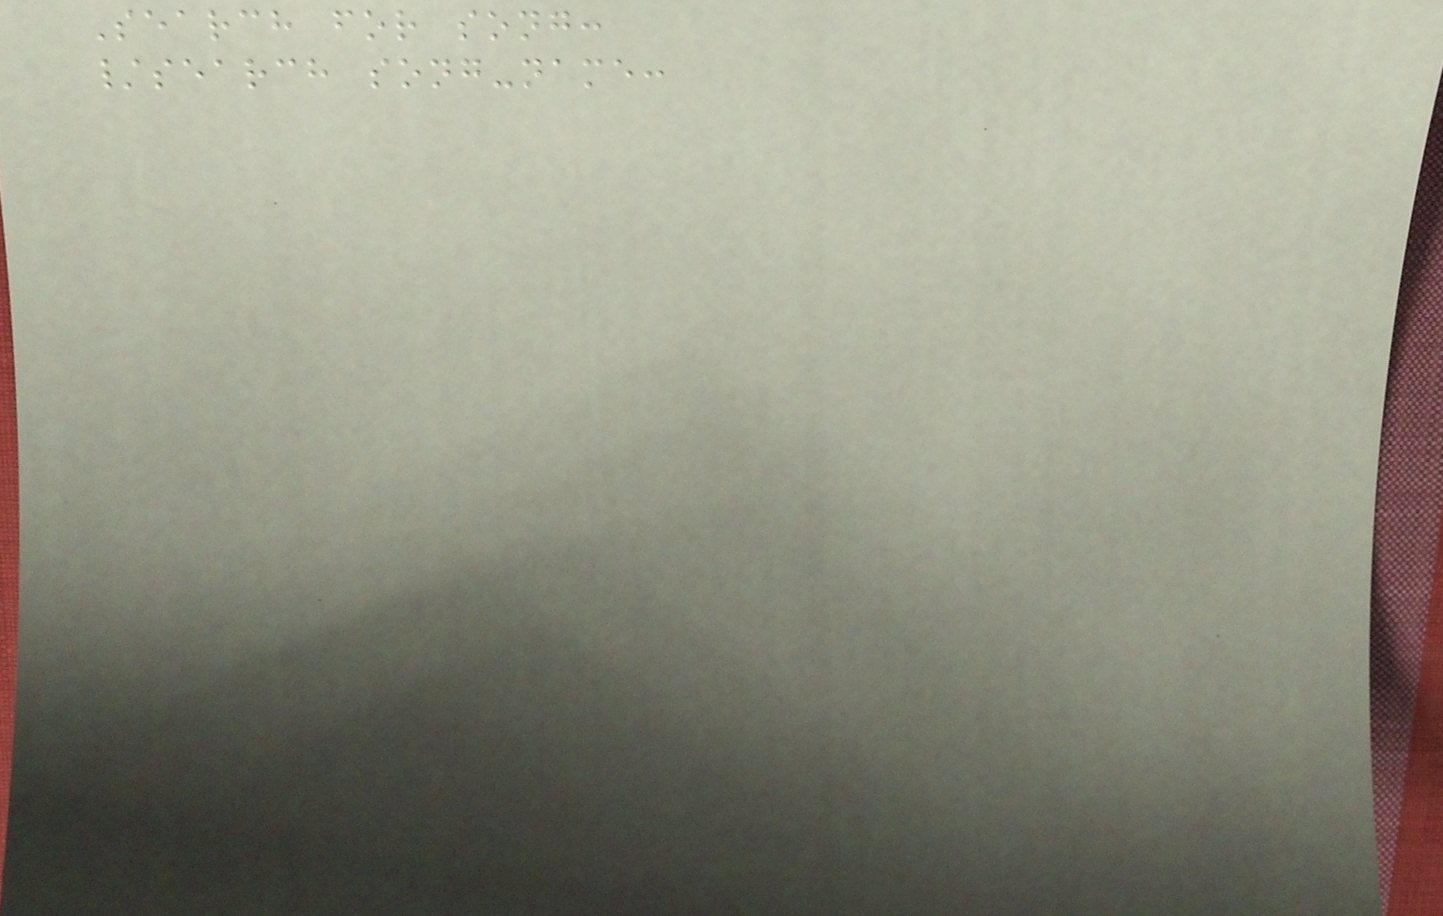Search for song:
/search song-name:
